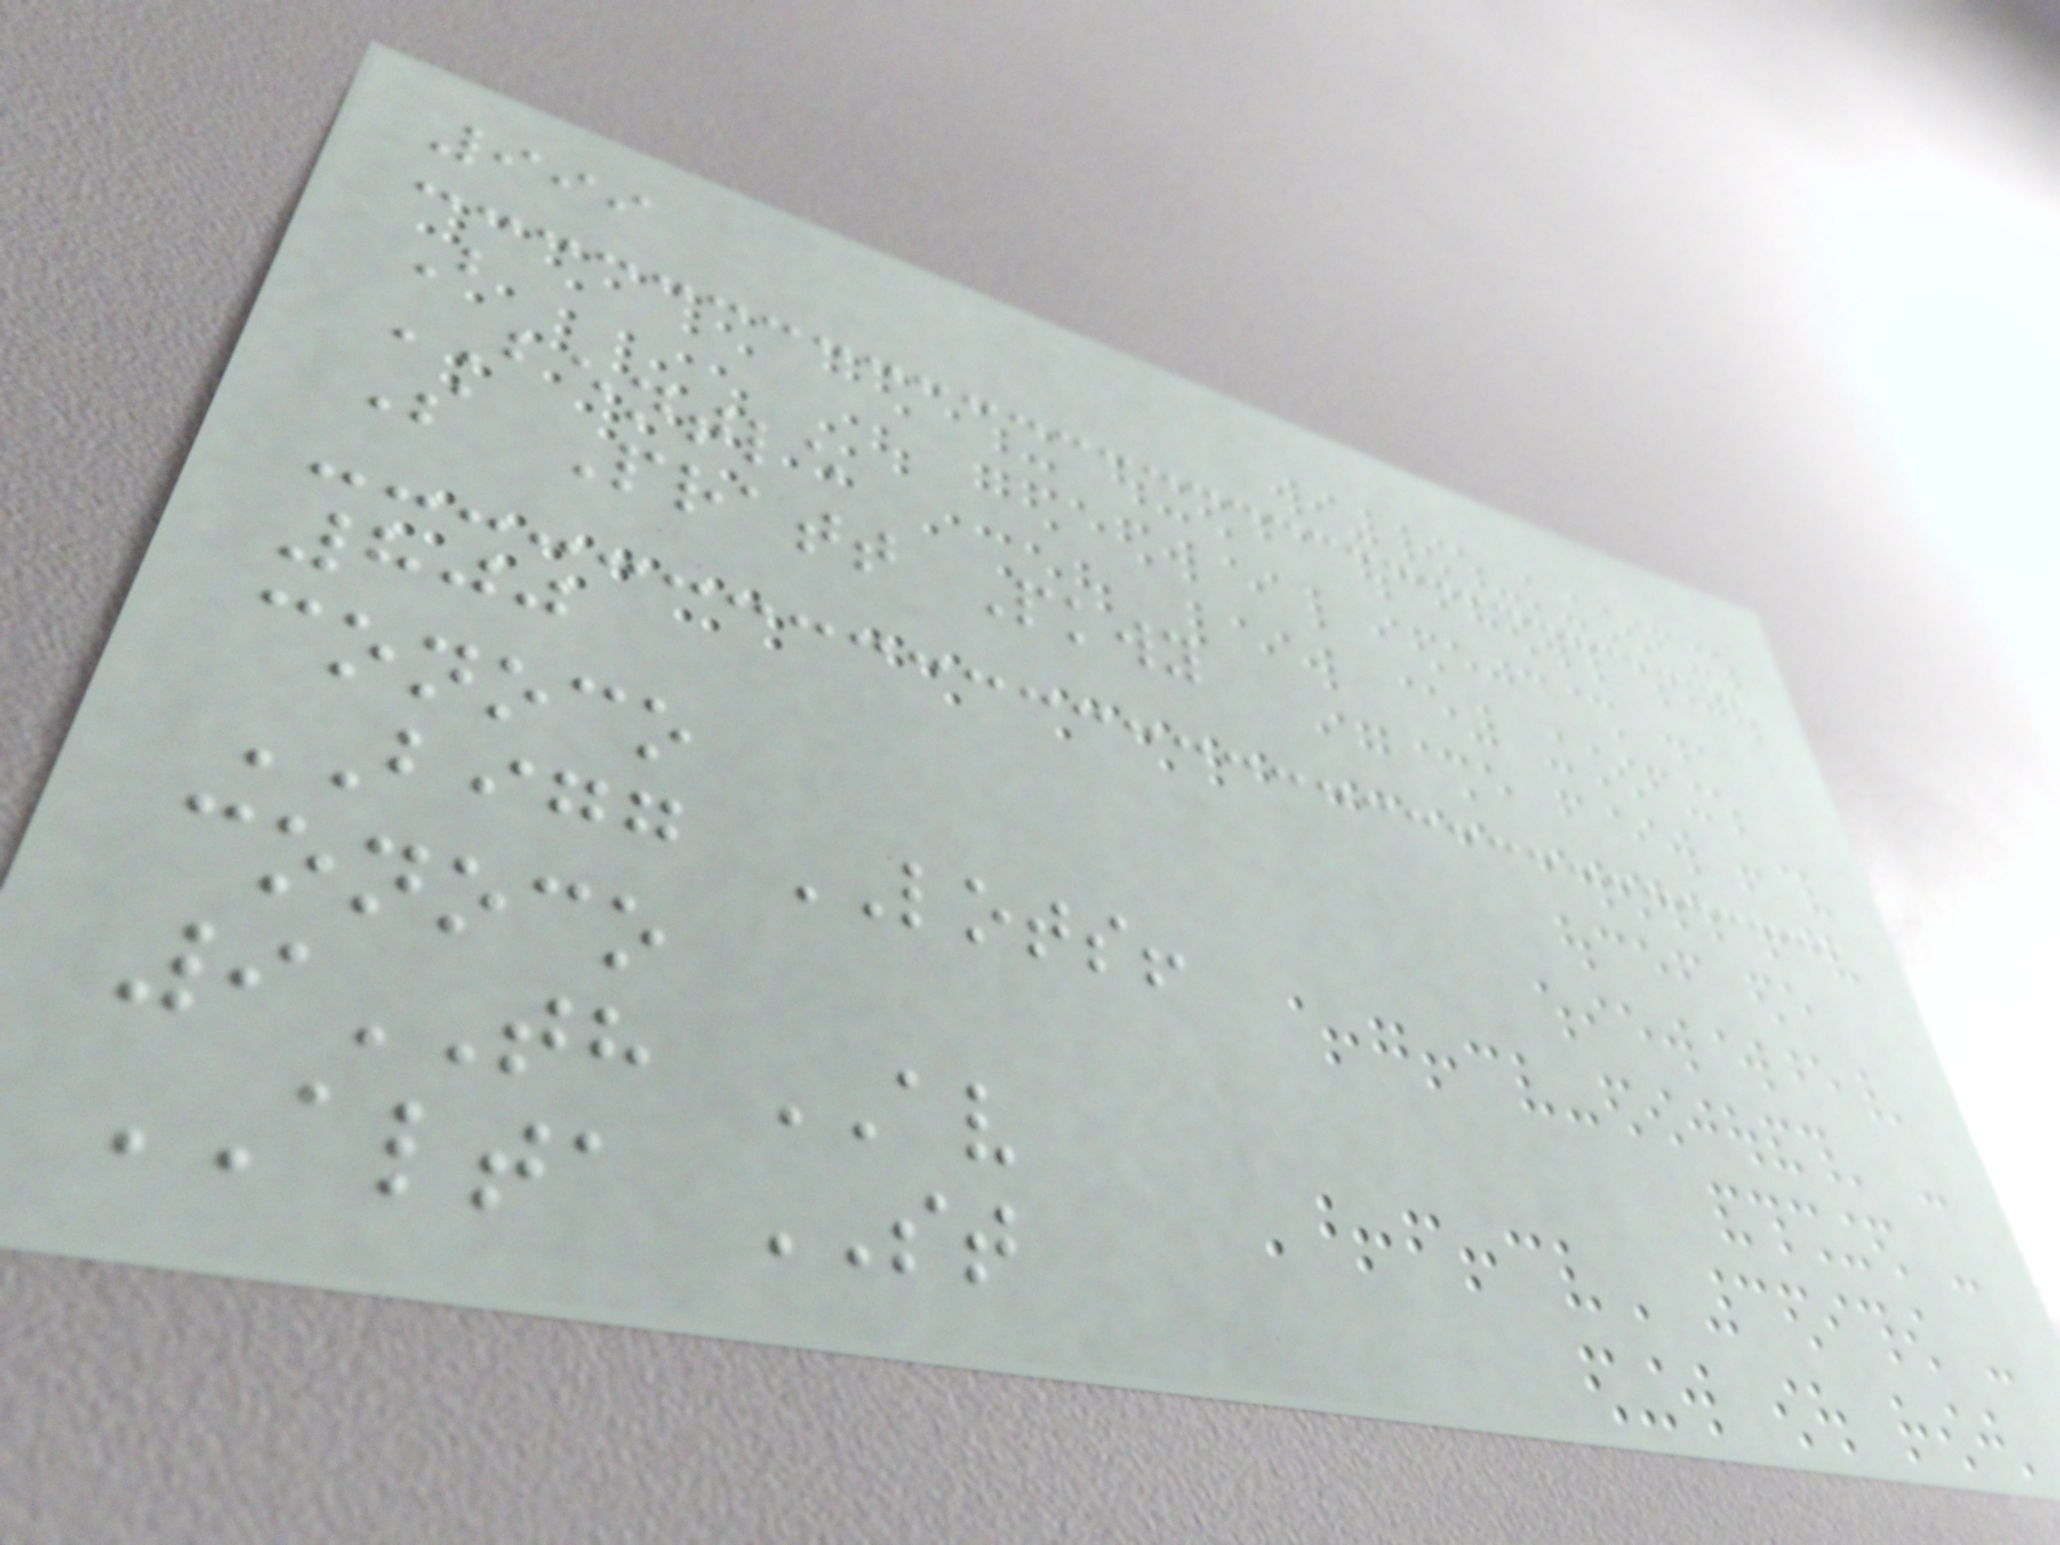999
B
BENTLE
S Pratt Pkwy
800
conoco
BIGG LOTS!
conoco
9TH AV
ALTA ST
